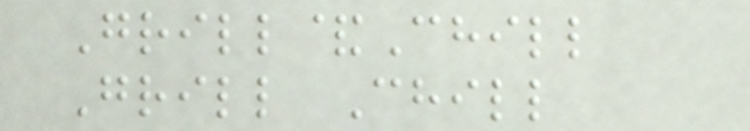Grill&Chill
Grill Chill
